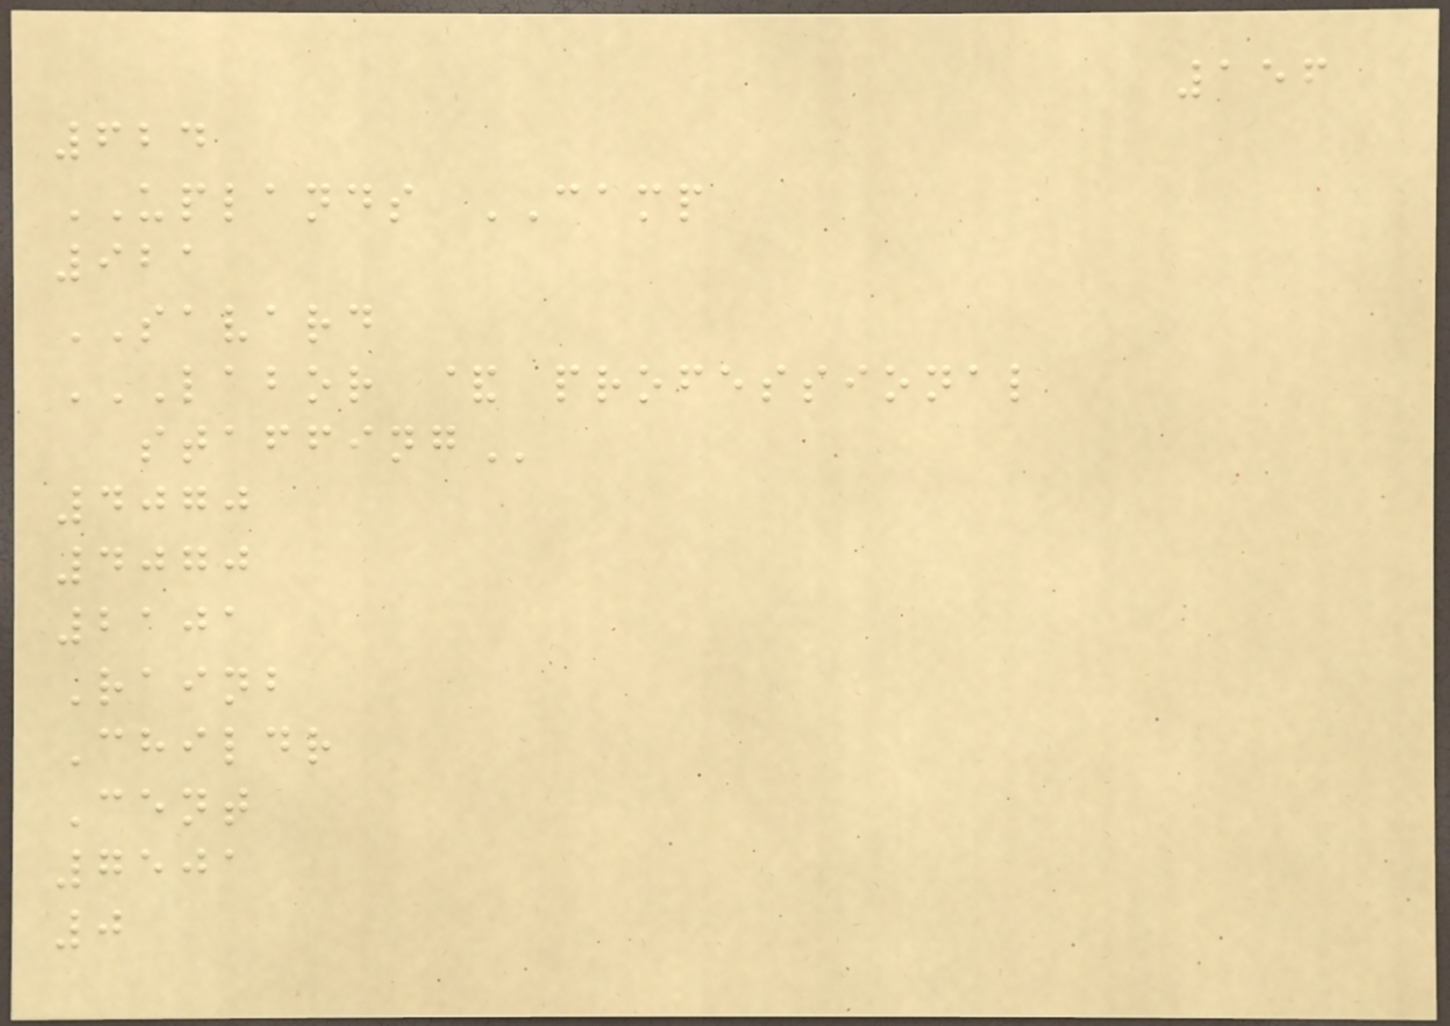156
624
UPLANDS CAMP
921
SAVARD
LABOR & PROFESSIONAL
STAFFING
4070
4070
2101
Rainb
Childr
Cent
7501
0
